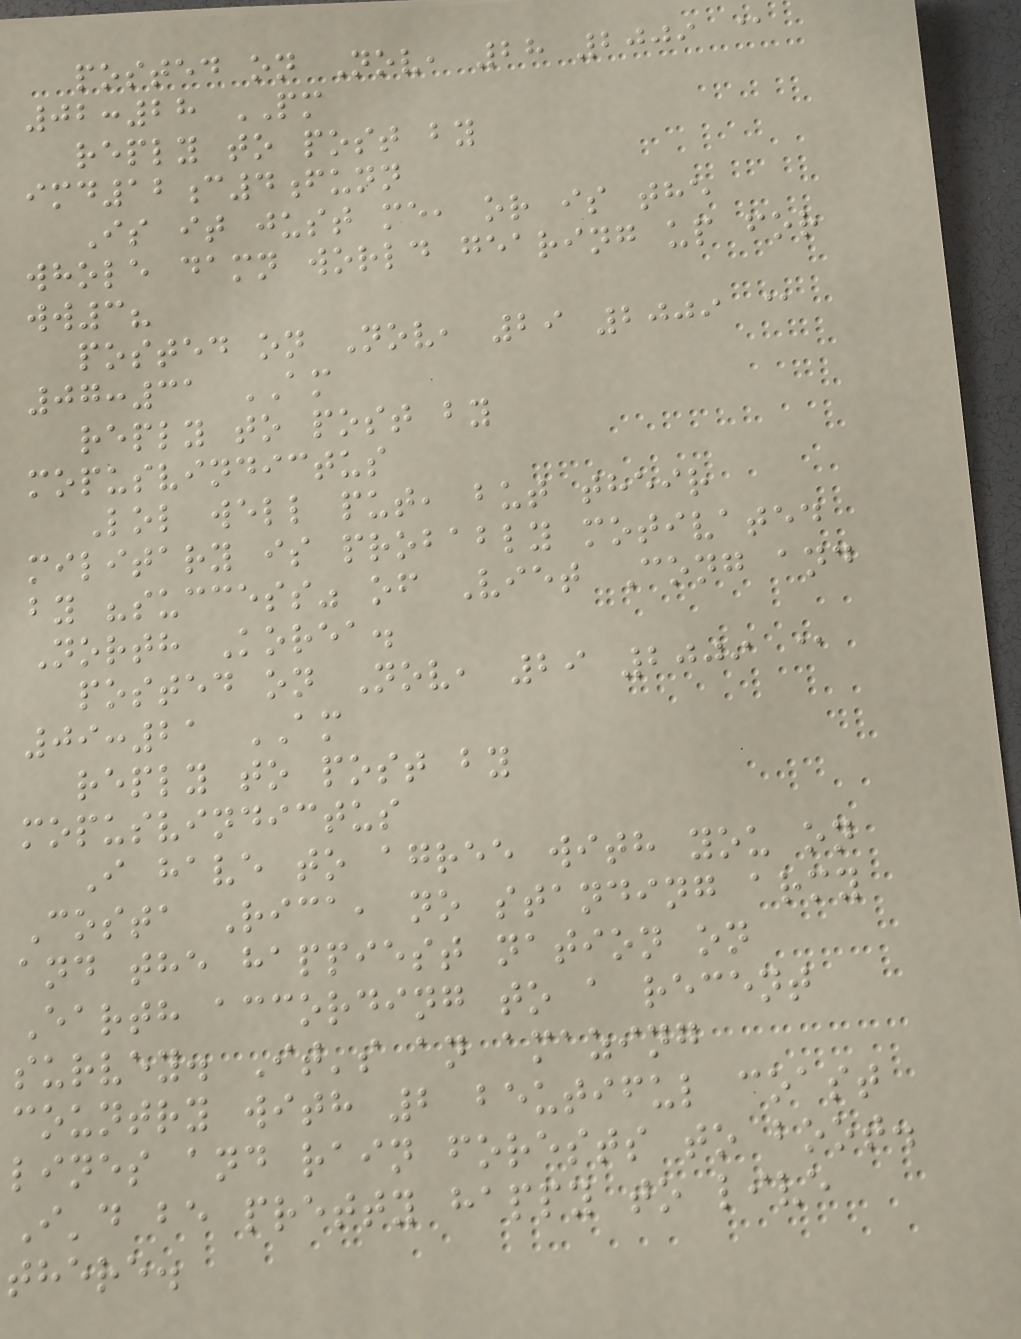posted on Nov, 28 2009 @
02:28 PM
reply to post by
imd12c4funn
Is it just me, or is the
whole damn world gearing up for
ww3?
posted on Nov, 29 2009 @
07:31 AM
reply to post by
mopusvindictus
Lol well put, but their
military is probably motivated
by "success" of Viet Cong and
North Korea.
posted on Nov, 29 2009 @
09:21 AM
reply to post by
mopusvindictus
I have to agree with you on
Costa Rica, no standing army
and the happiest nation on
Earth according to a recent
survey. It's an amazing
country with 2 beutiful coast
lines and rain forests to boot.
I'd be pretty happy to live
there.
